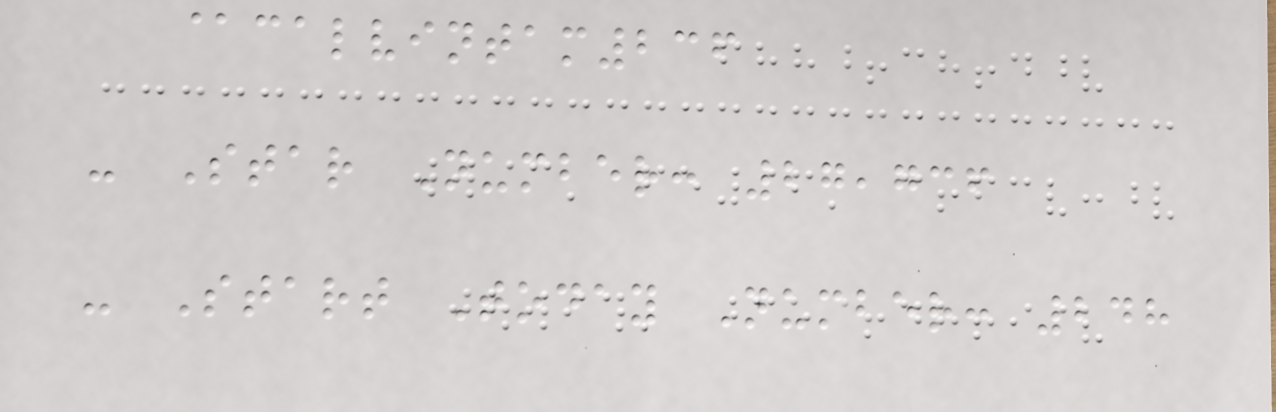@calvintam236
- Star Number: 27,736
- Start Today Number: 248
